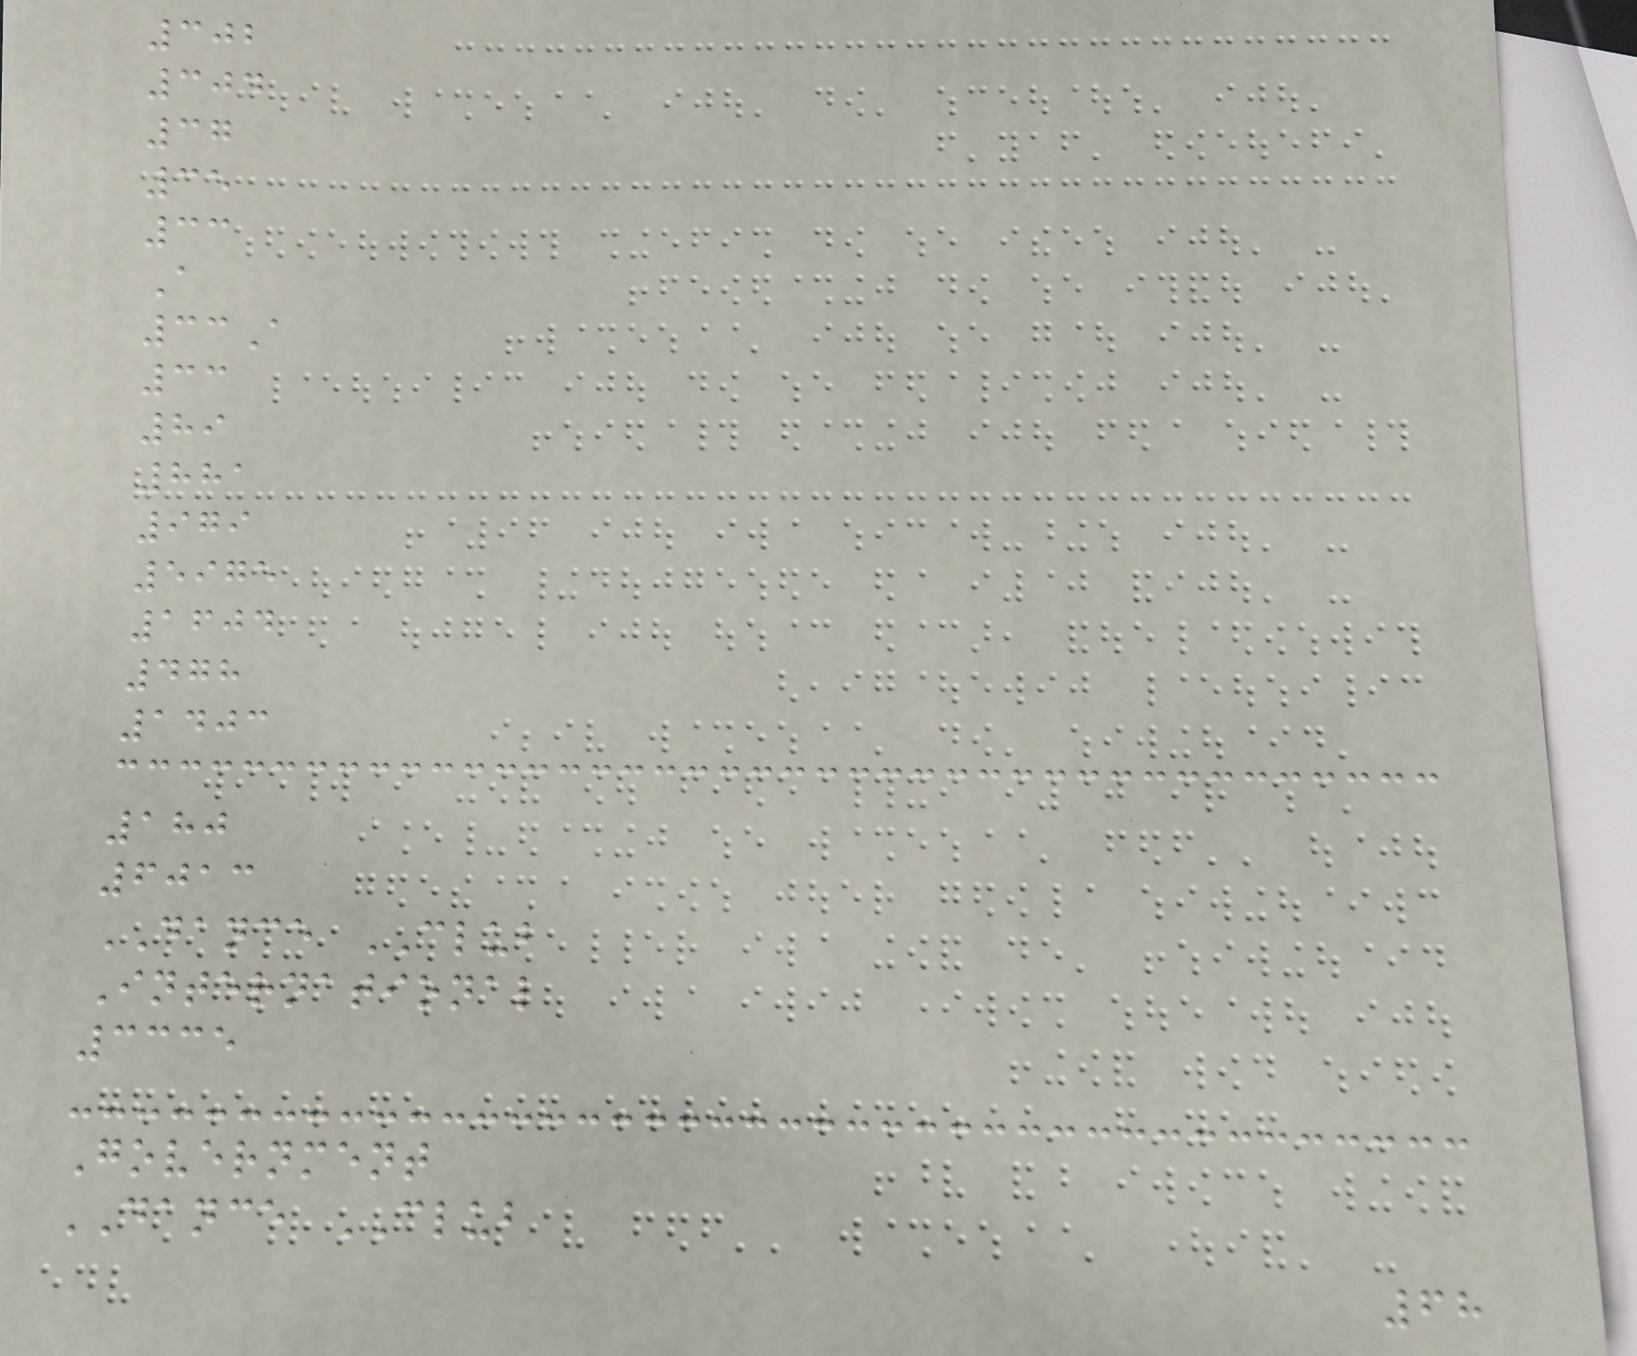302
304
37
35
33
A
33A
33
89
881
979
5975
1604
478
1403
180
6013
DANCE CLUB
International
3335
Government
DANCE CLUB
68
